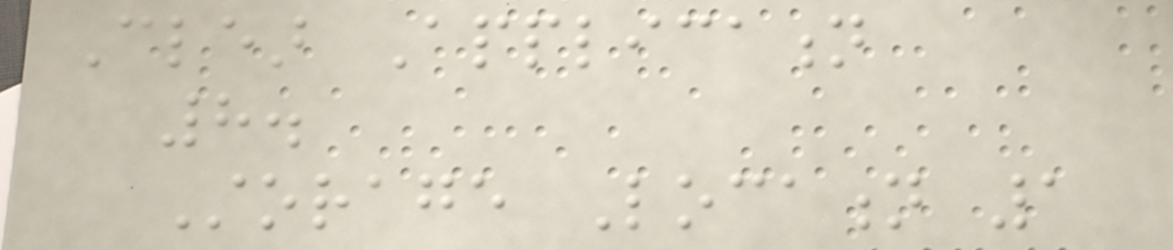Clear Application
8.
Storage Location 1
